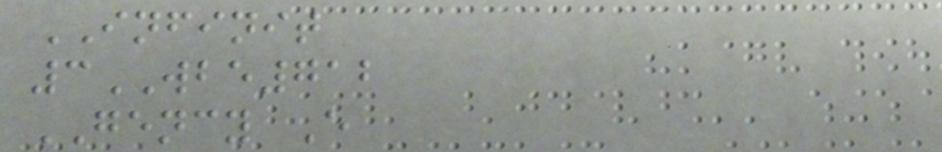INFINIT
3WBE712
GENCY E
